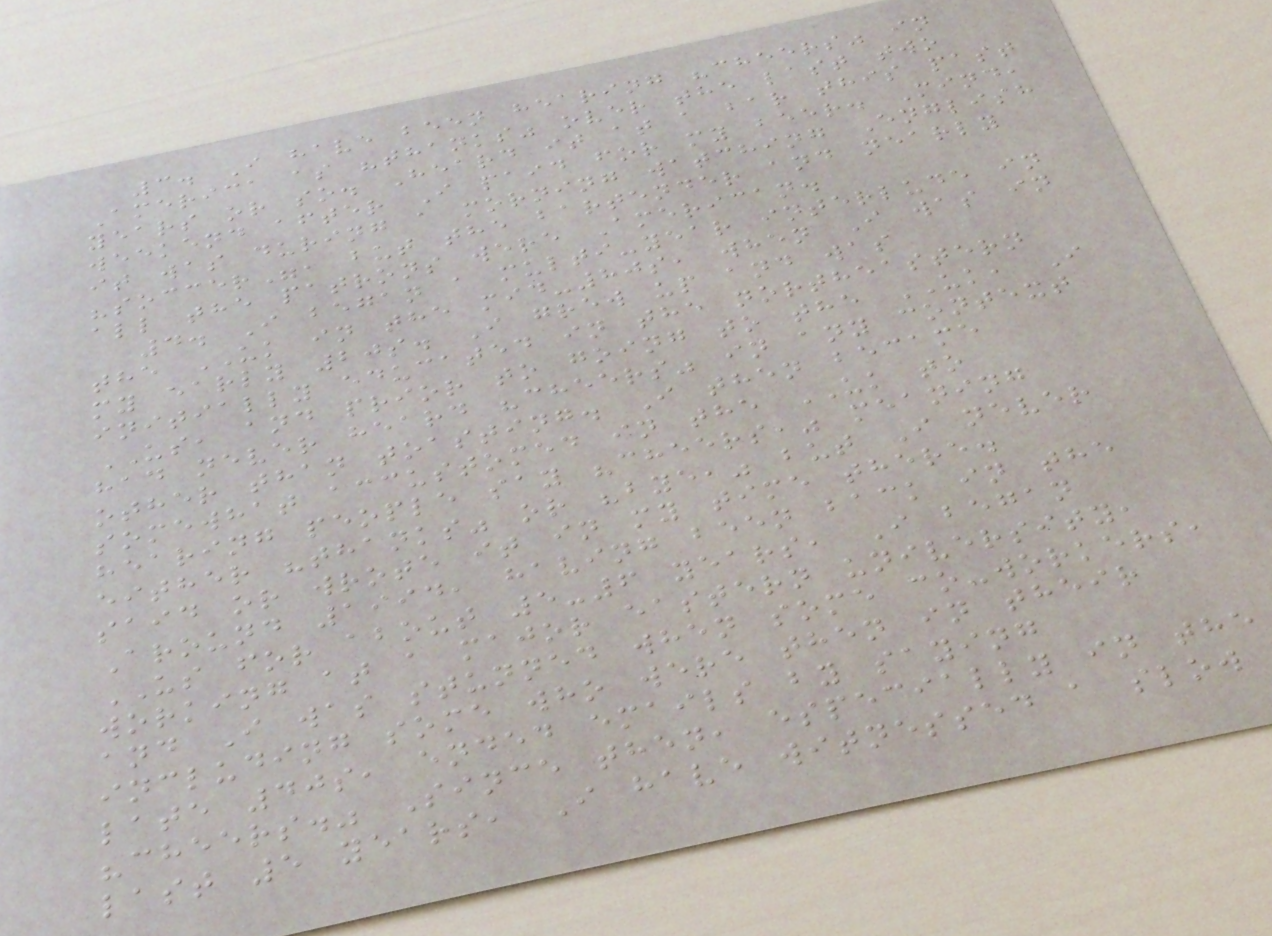3. I have been hearing "cheers" in
America as "thanks" over the last two
years or so. Heard it at a bar this past
weekend after I paid for my beer. Mind,
it was during a morning watching English
"soccer", but the bartender and nearly
all the patrons were American.
4. I began a multi-year interlude in
the UK in the mid-80s, when I was in
my early 20s. I grew up and was
initially educated in the northeastern
US, and prior to going to the UK, I
had never heard "cheers" in any context
other than toasting. I then became
somewhat accustomed in the UK to
hearing people say "cheers," meaning
either "thanks" or "bye," but I never
said or wrote it in my time there.
Around 1994, having been back in the
US for about 5-6 years, I began
working at a major eastern university,
and I was stunned when some co-workers,
including some who were then in their
late 40s, ended emails by saying
"cheers." Since then, especially in the
last 5 years, I have witnessed a slow
